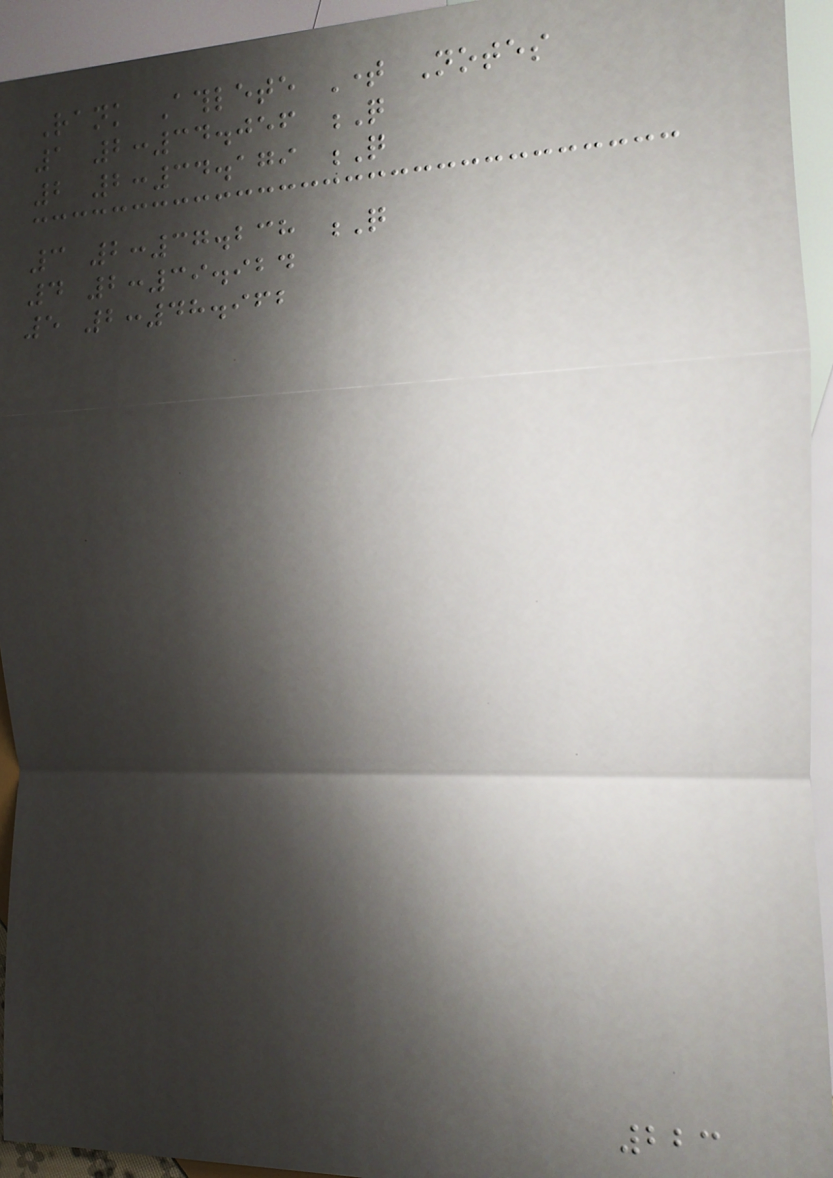Rank Athlete Time Notes
1 2:34.056 Q
2 2:34.179 Q
3 2:37.238 Q
4 2:39.924
5 2:48.962
223
